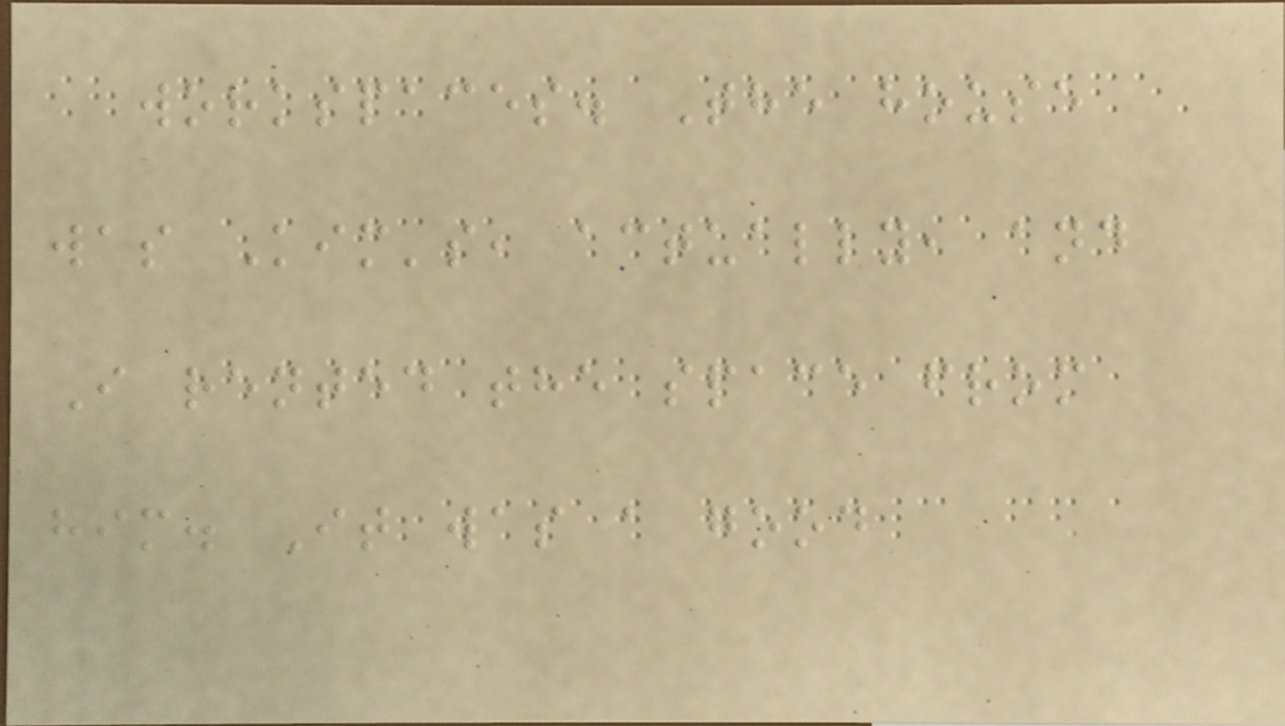workspaces. The house
was Kim's, actually, and
I rented the space from
him. It was a good
